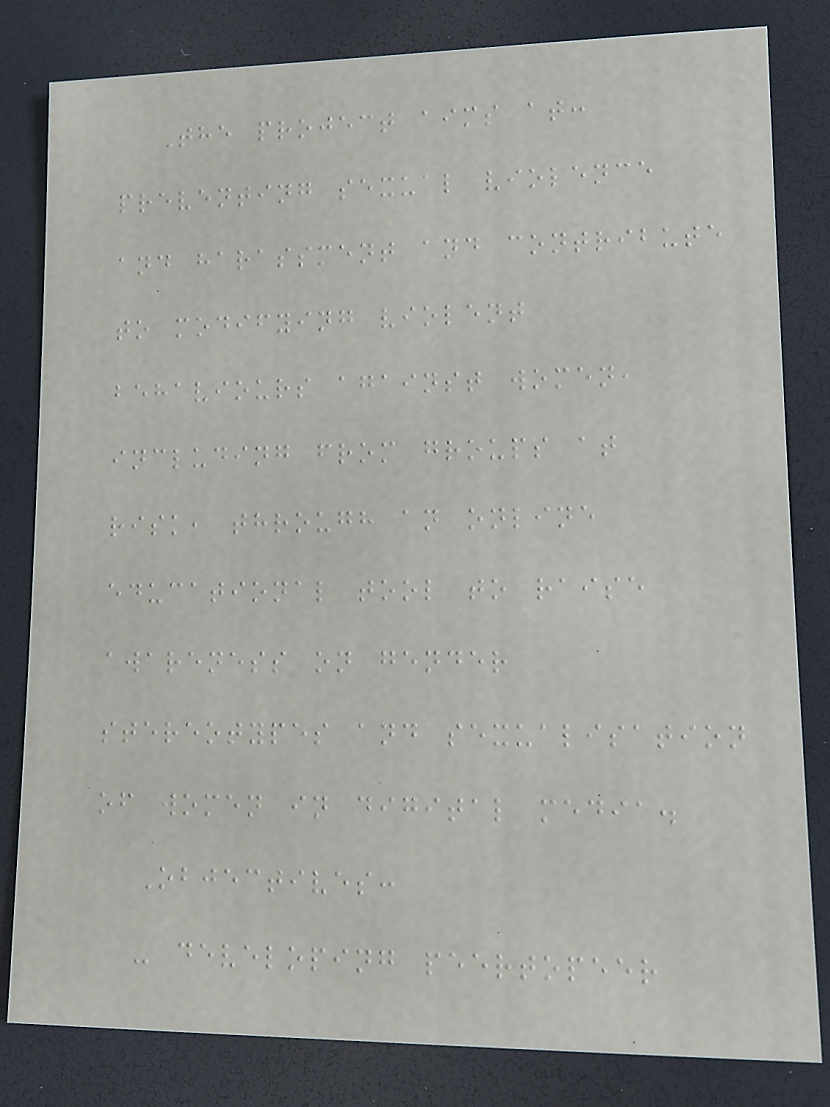The project aims at:
preventing sexual violence
and harassment and contribute
to modifying violent
behaviours against women,
including from groups at
risk, through an online
educational tool to raise
awareness on gender
stereotypes and sexualisation
of women in digital media.
Objectives:
- developing peertopeer
